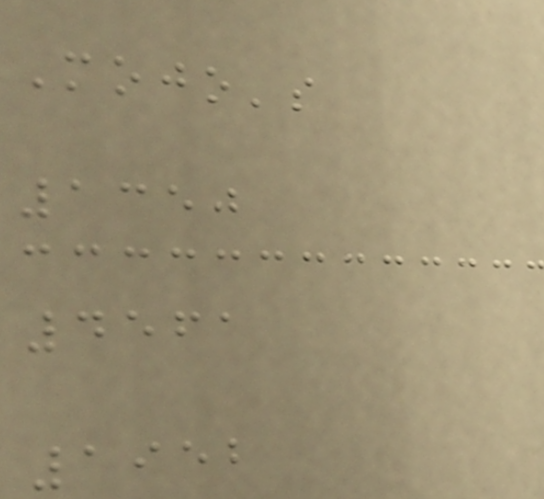Mojo's
1350
4561
1952
